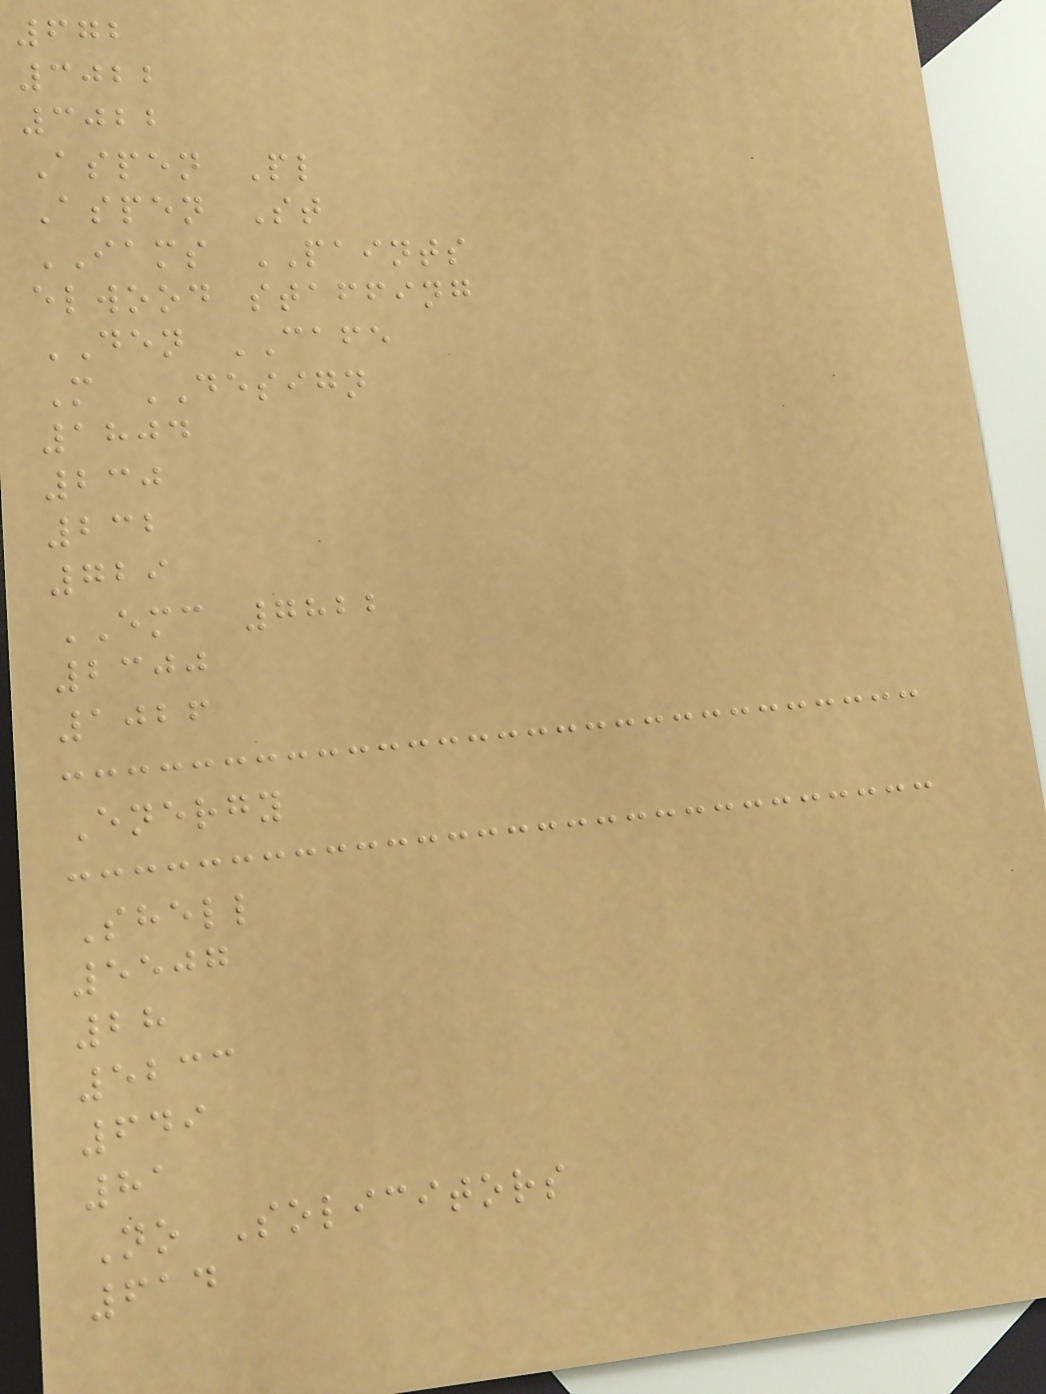672
3022
3022
Aspen Pl
Aspen St
IAMS PAINTS
elwood staffing
DEN CAFE
M DESIGN
1804
230
232
729
EMC 7822
2300
1026
Energy
Shell
5507
28
5233
649
81
No Solicitors
614
